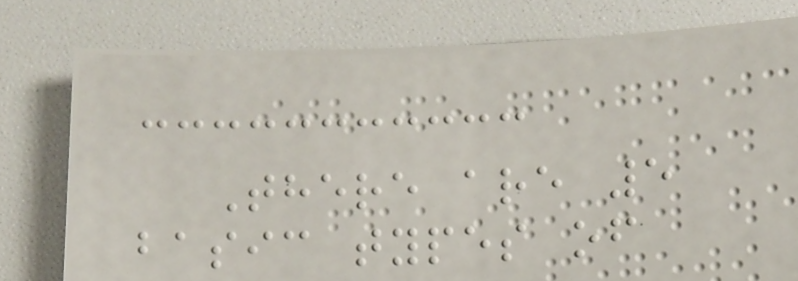There are 5
basic types of
